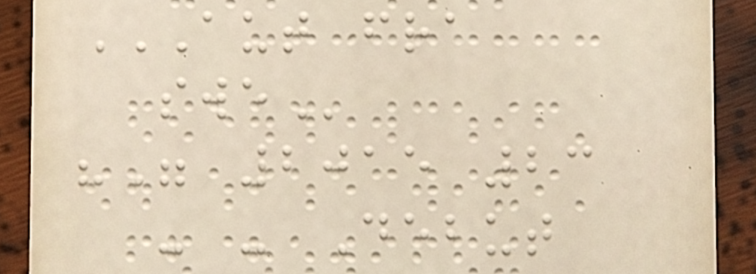AUT FRA
SWE
"" 2015 23
- - Debut
